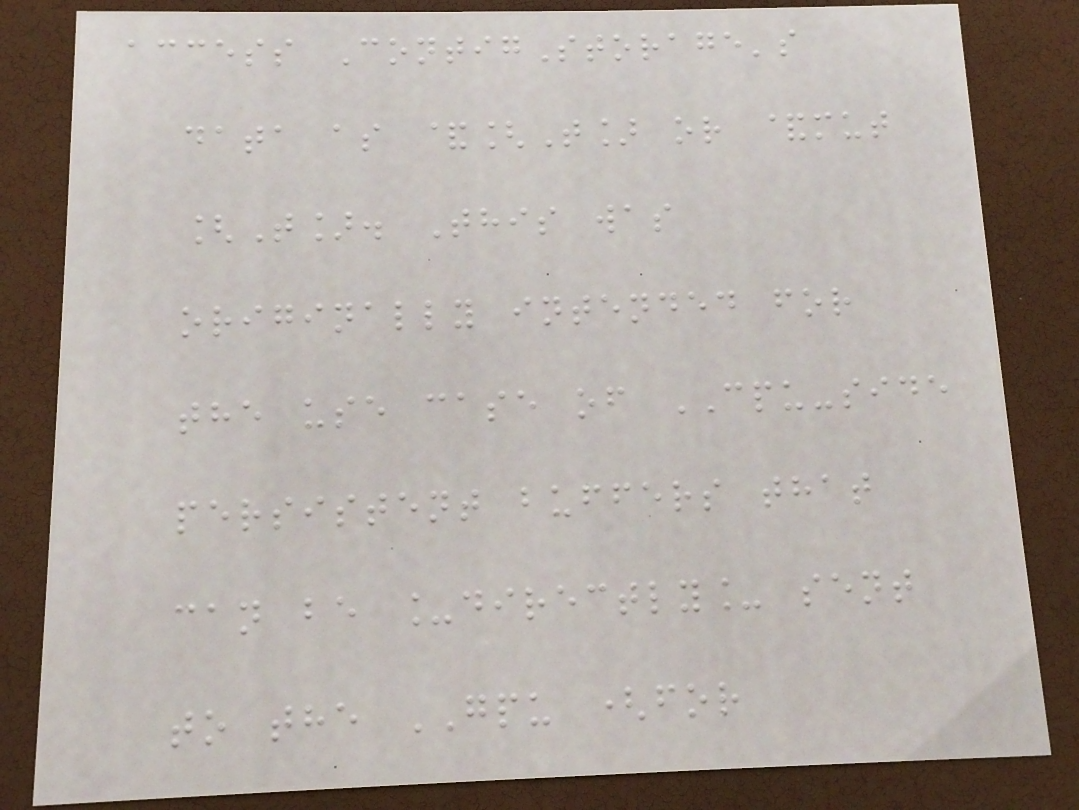access ContigStorage's
data as &[T] or &mut
[T]. This was
originally intended for
the use case of CPU-side
persistent buffers that
can be _directly_ sent
to the GPU (for
